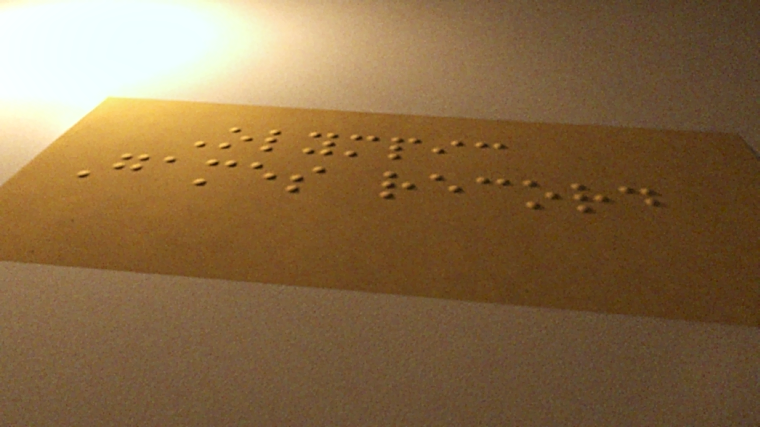Olympic
Games record
